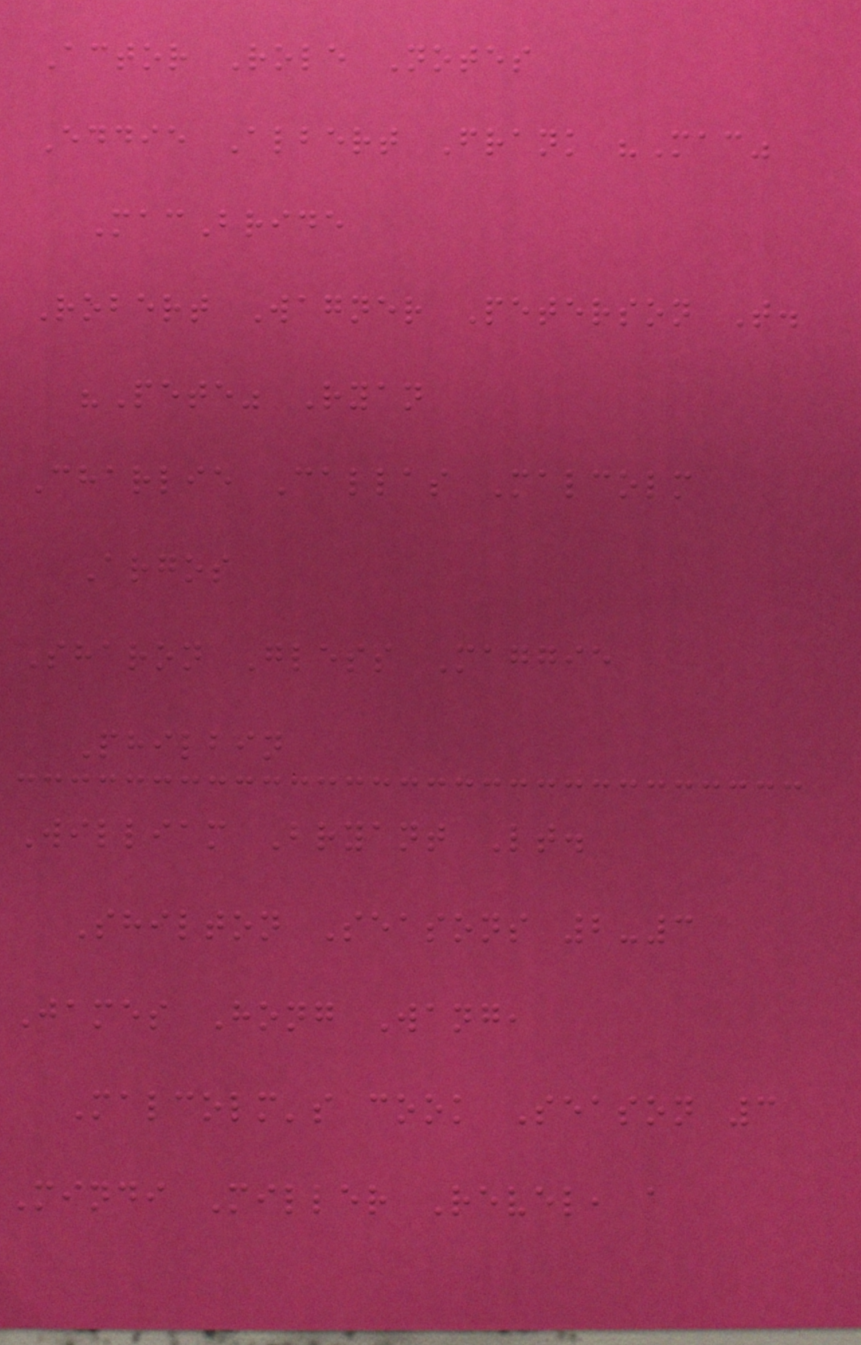Actor Role Notes
Eddie Albert Frank "Mac"
MacBride
Robert Wagner Peterson T.
"Pete" Ryan
Charlie Callas Malcolm
Argos
Sharon Gless Maggie
Philbin
William Bryant Lt.
Shilton Seasons 2-3
James Hong Wang,
Malcolm's cook Season 3
Mindi Miller Revel, a
